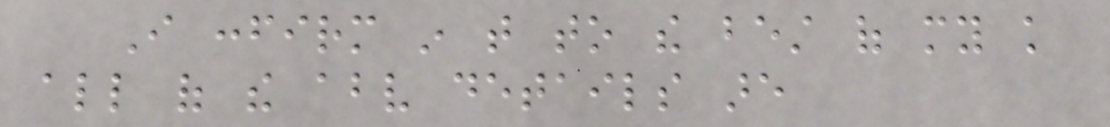I confirm in that to the best of my knowledge
all of the above details are
